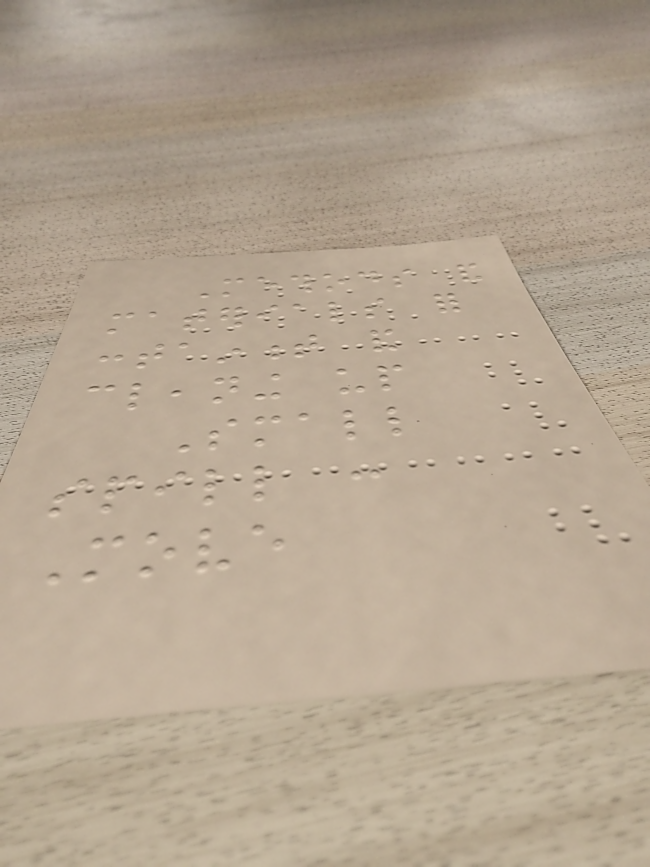Methods and
materials for
containment and
cleaning up
Small
spill :
Move
